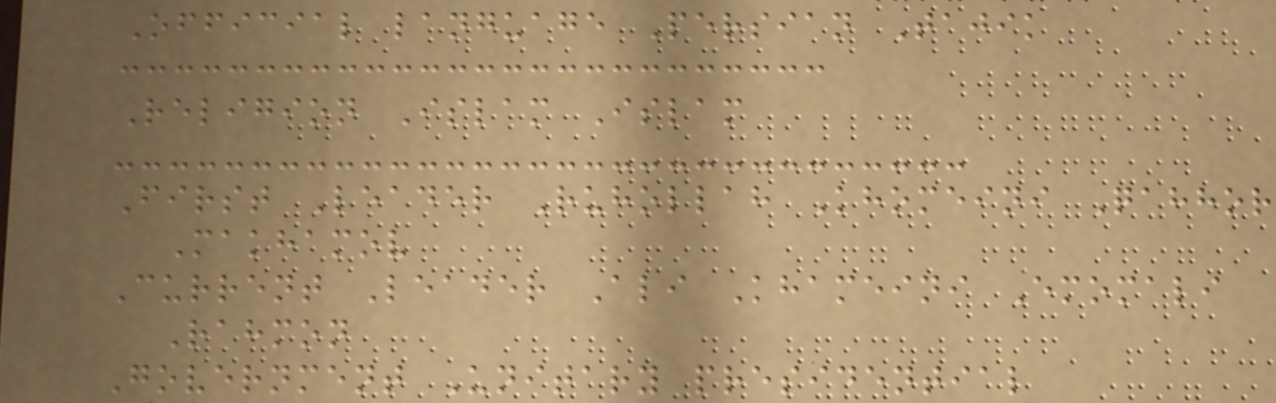Official language Persian Tajik
Religion Islam Islam
First Leader Ruhollah Khomeini Qahhor
Makhamov
Current Leader Ali Khameini Emomali
Rahmon
Government Unitary presidential
